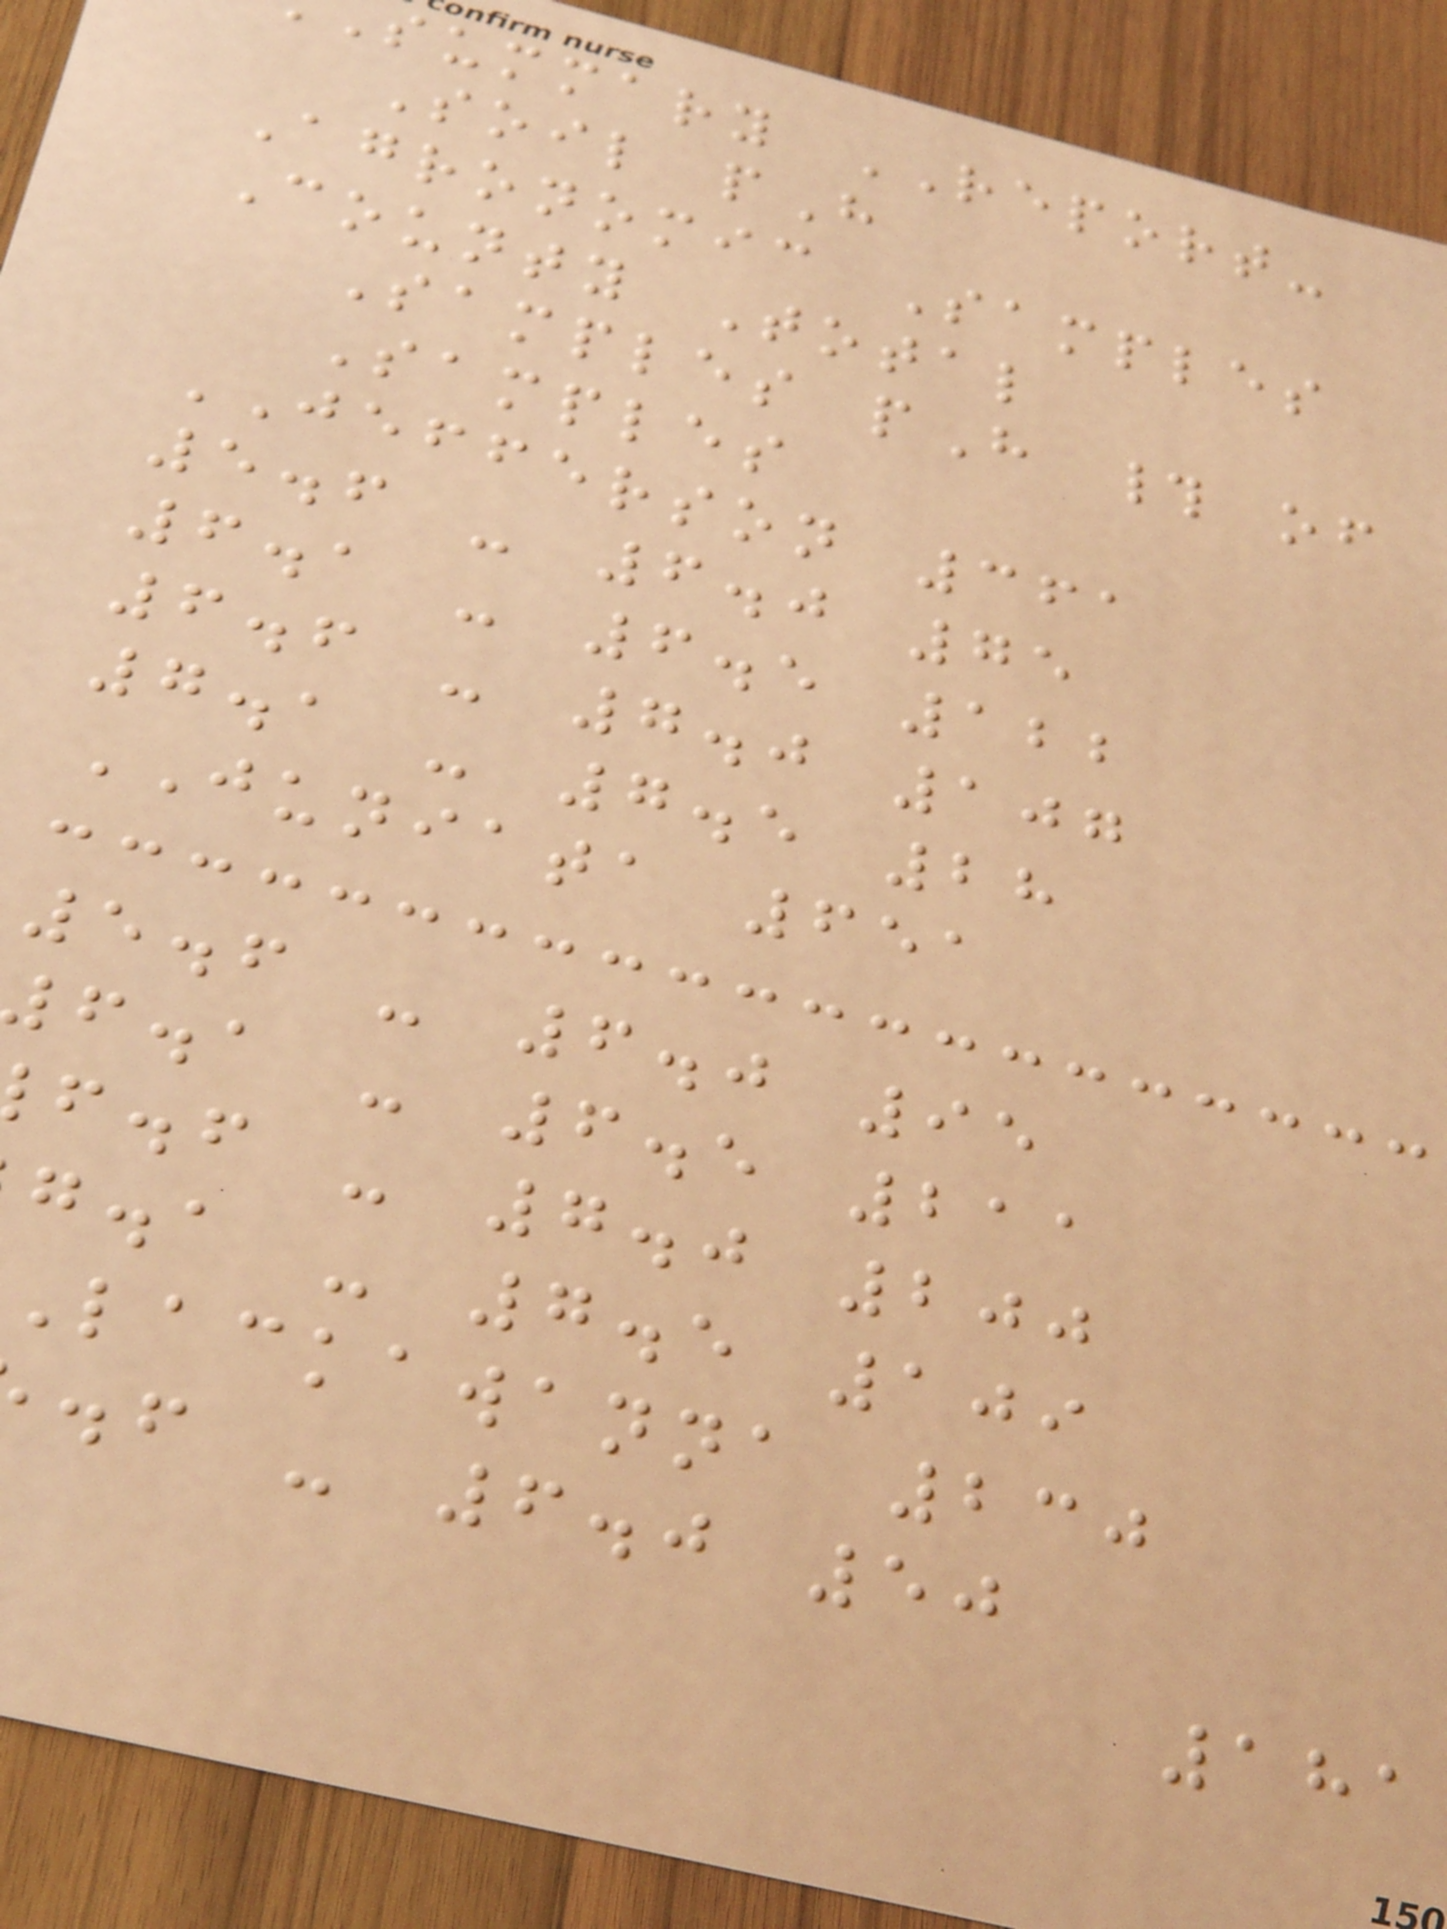summary REPORT-
Soil pH
Agronomic Samples
County Total
Samples pH # of
Samples
JEFFERSON 361
5.6 - 6.0 75
6.1 - 6.5 122
6.6 - 7.0 107
7.1 - 7.5 28
JUNIATA 651
5.6 - 6.0 95
f.a - 6.5 211
f.f - 7.0 200
g.a - 7.5 109
lackawanna 230
.f - 6.0 50
181
